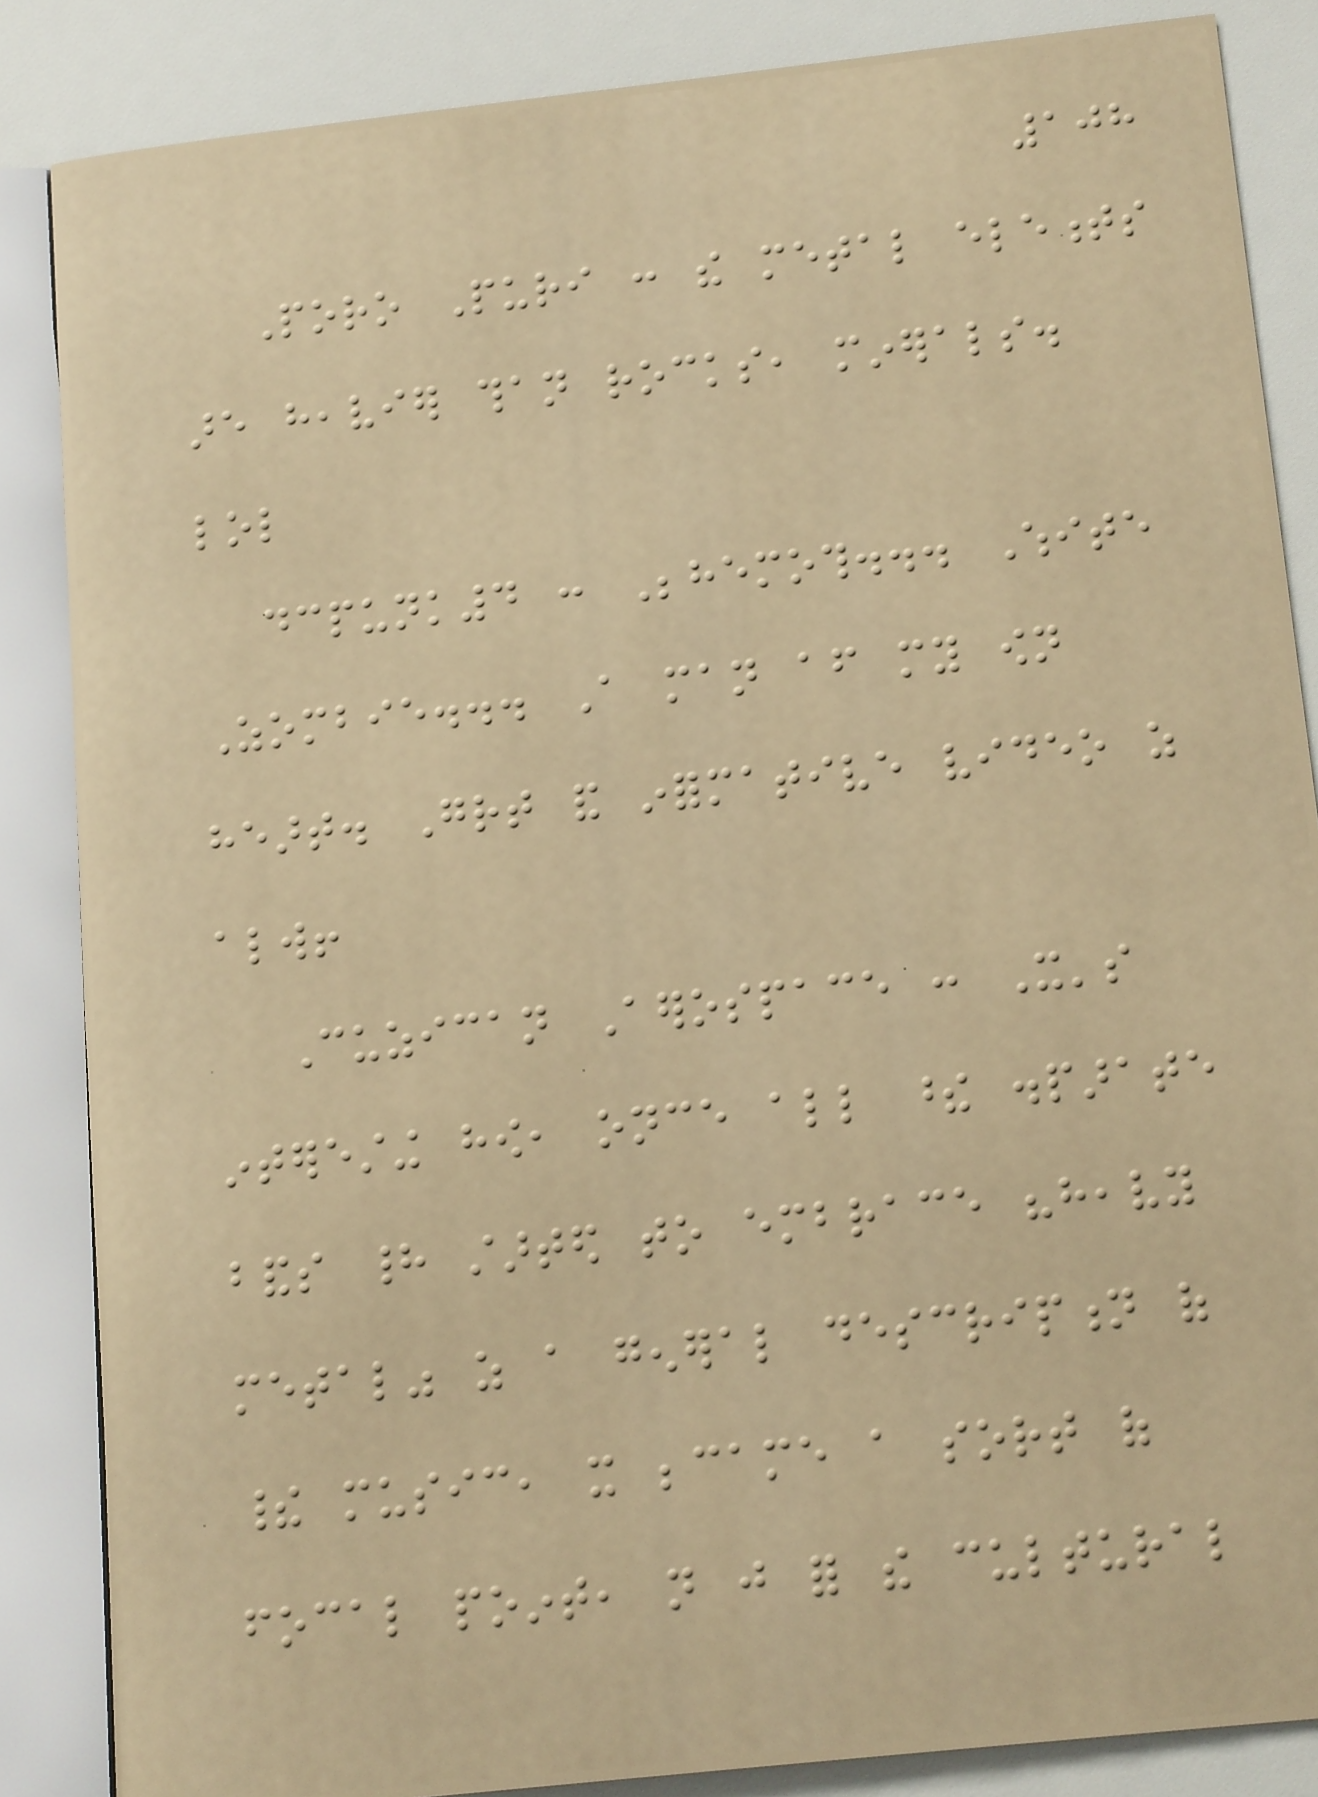108
Poro Puri : the metal elements
are heavier than rocks, minerals.
lol
dcpunk4 : Behemoth... White
Zombie... A man after my own
heart. Great and informative video as
always!
Cuzican Aerospace : It's
interesting how, once all these disparate
bands had started to embrace "heavy
metal" as a general description of
their music, it became a sort of
focal point, not just for the cultural
